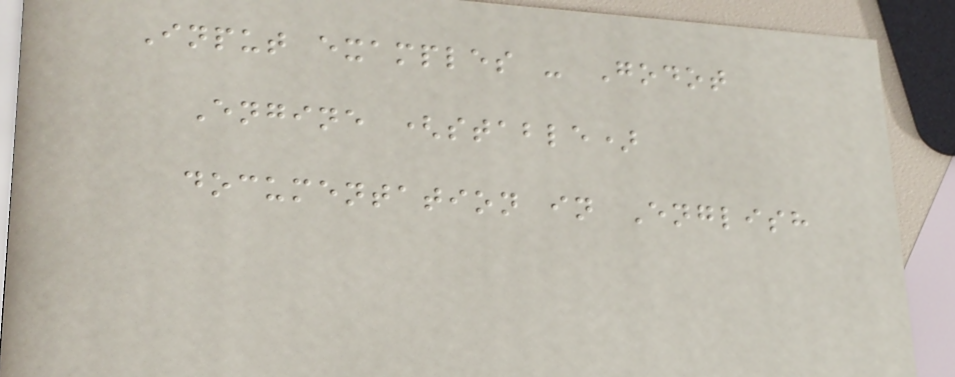Input examples - Godot
Engine (stable)
documentation in English
